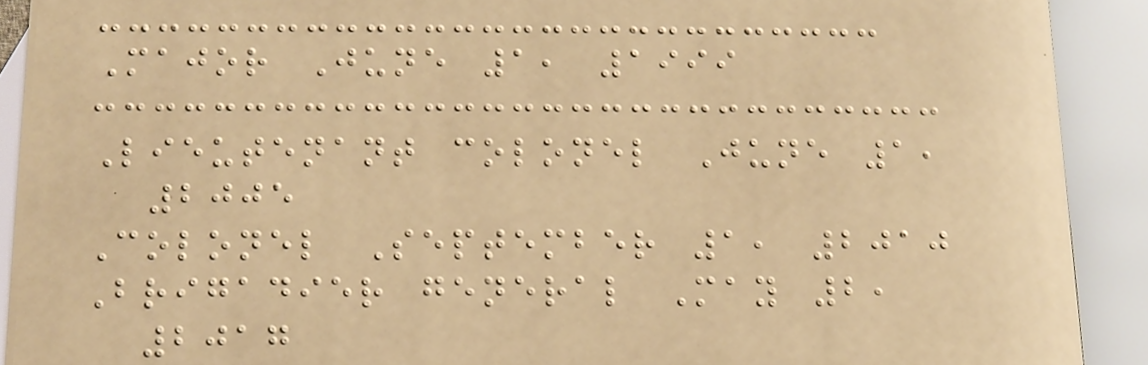Major June 1, 1999
Lieutenant colonel June 1,
2005
Colonel September 1, 2010
Brigadier general May 2,
2017
